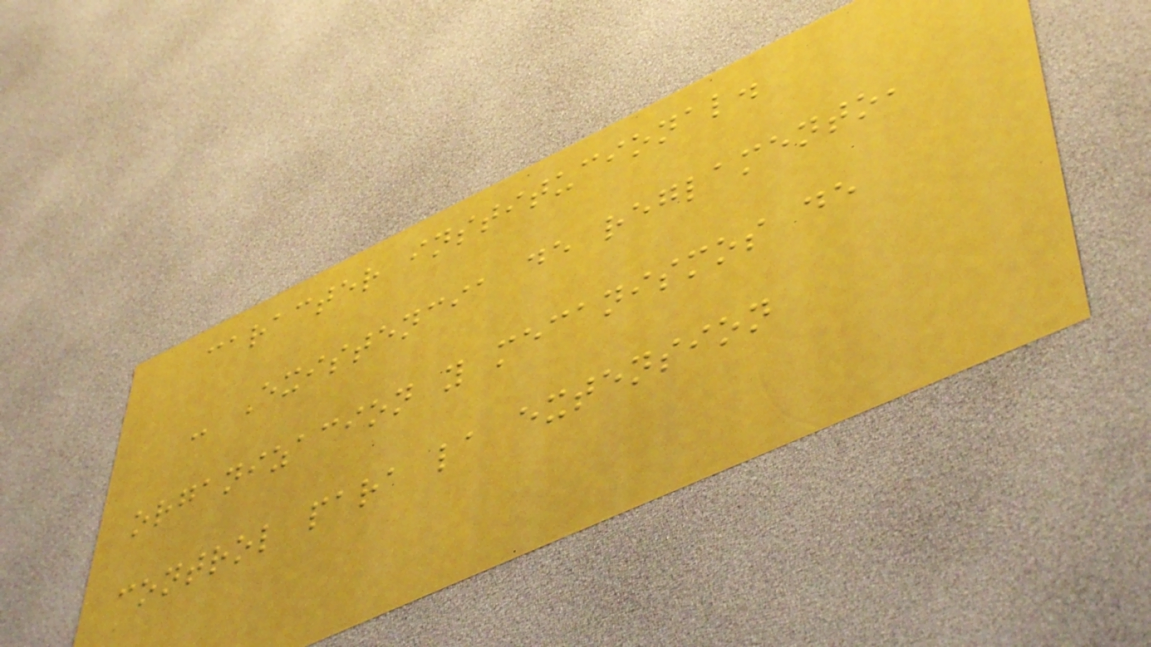caracter institucional.
- Existencia de reglamento,
organizacion y mecanismos de
control para la extension
